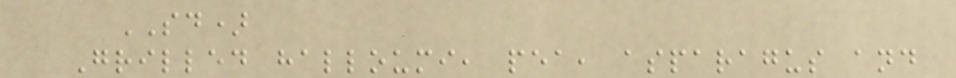SD)
Grilled halloumi, pea, asparagus and
